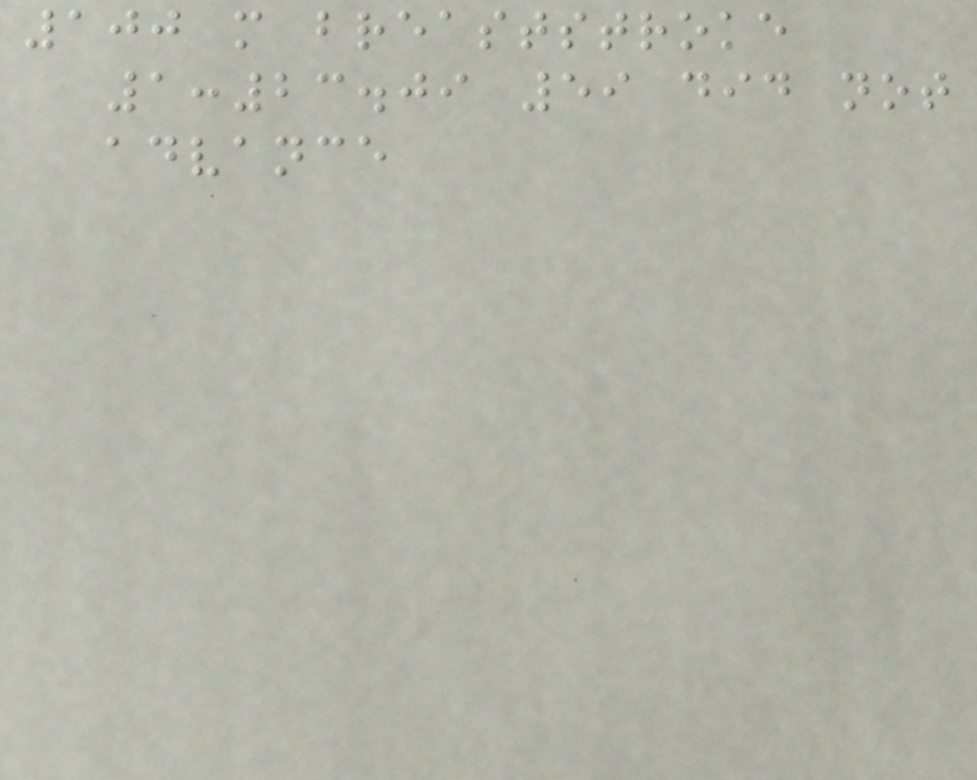100 m breaststroke
1:23.09 59 did not
advance
